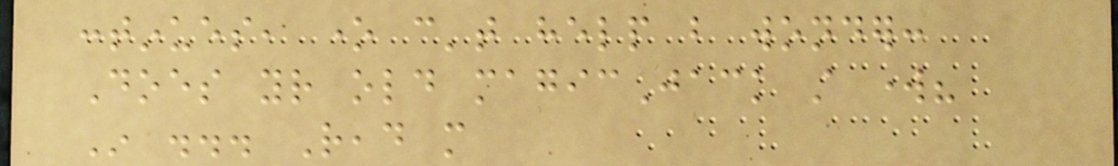continues, one can't help but wonder:
Does your old magicJack still work?
In ... Read more
